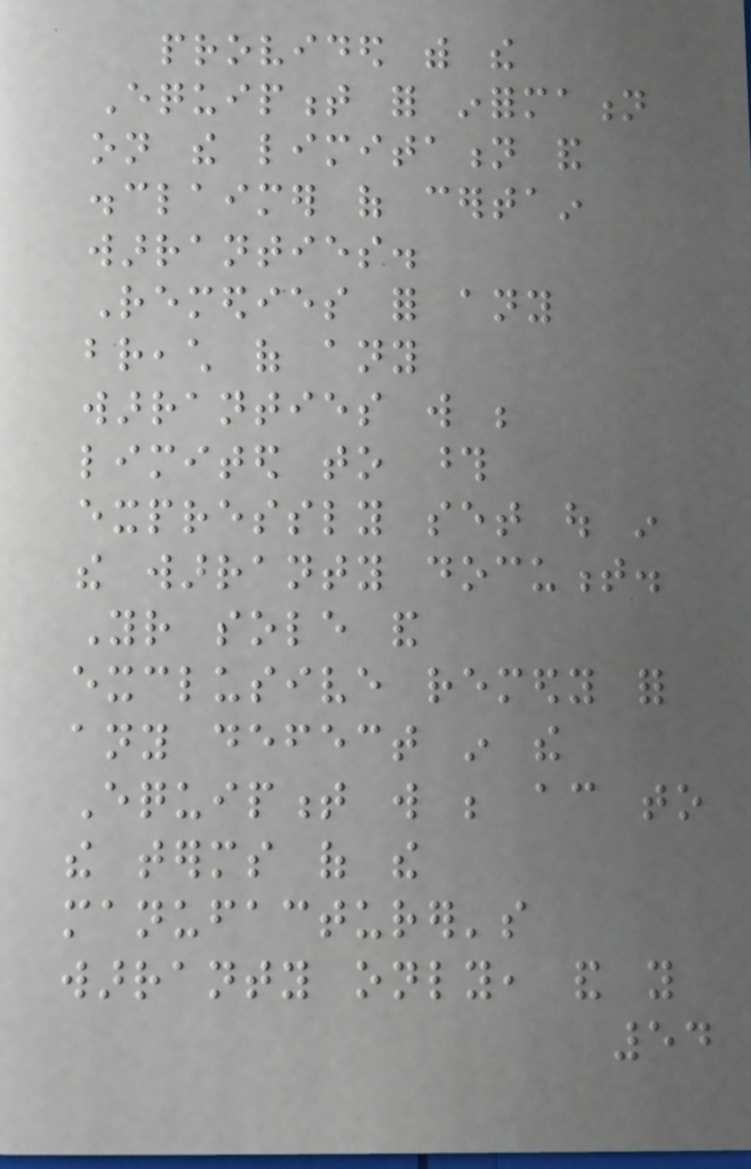provided with the
Equipment for information
on the limitation and
disclaimer of certain
warranties.
Remedies for any
breach of any
warranties will be
limited to those
expressly set out in
the warranty document.
Your sole and
exclusive remedy for
any defect in the
Equipment will be according to
the terms of the
manufacturer's
warranty only, and you
54
